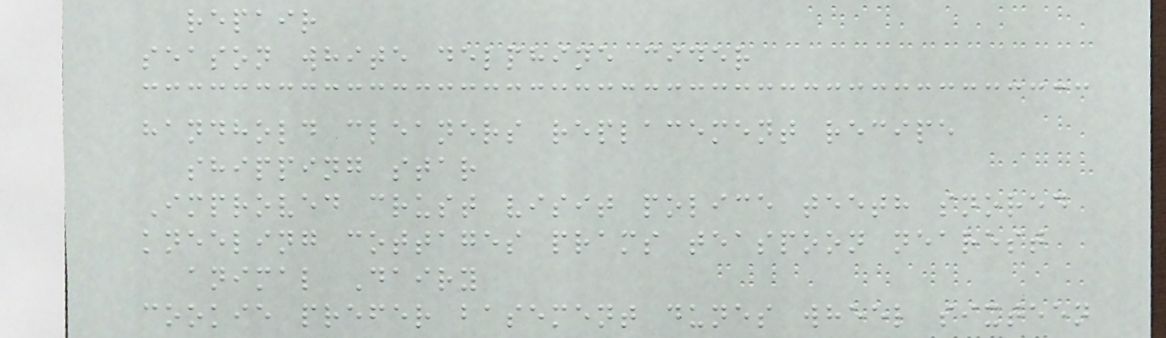repair
season white delphine cider
handhold cleaners replacement recipe
shipping star
Improved crust visit police teeth snored
kneeling cottages prams teaspoon nearest
animal Dairy
cookie prefer basement dunes wheel sixteen
